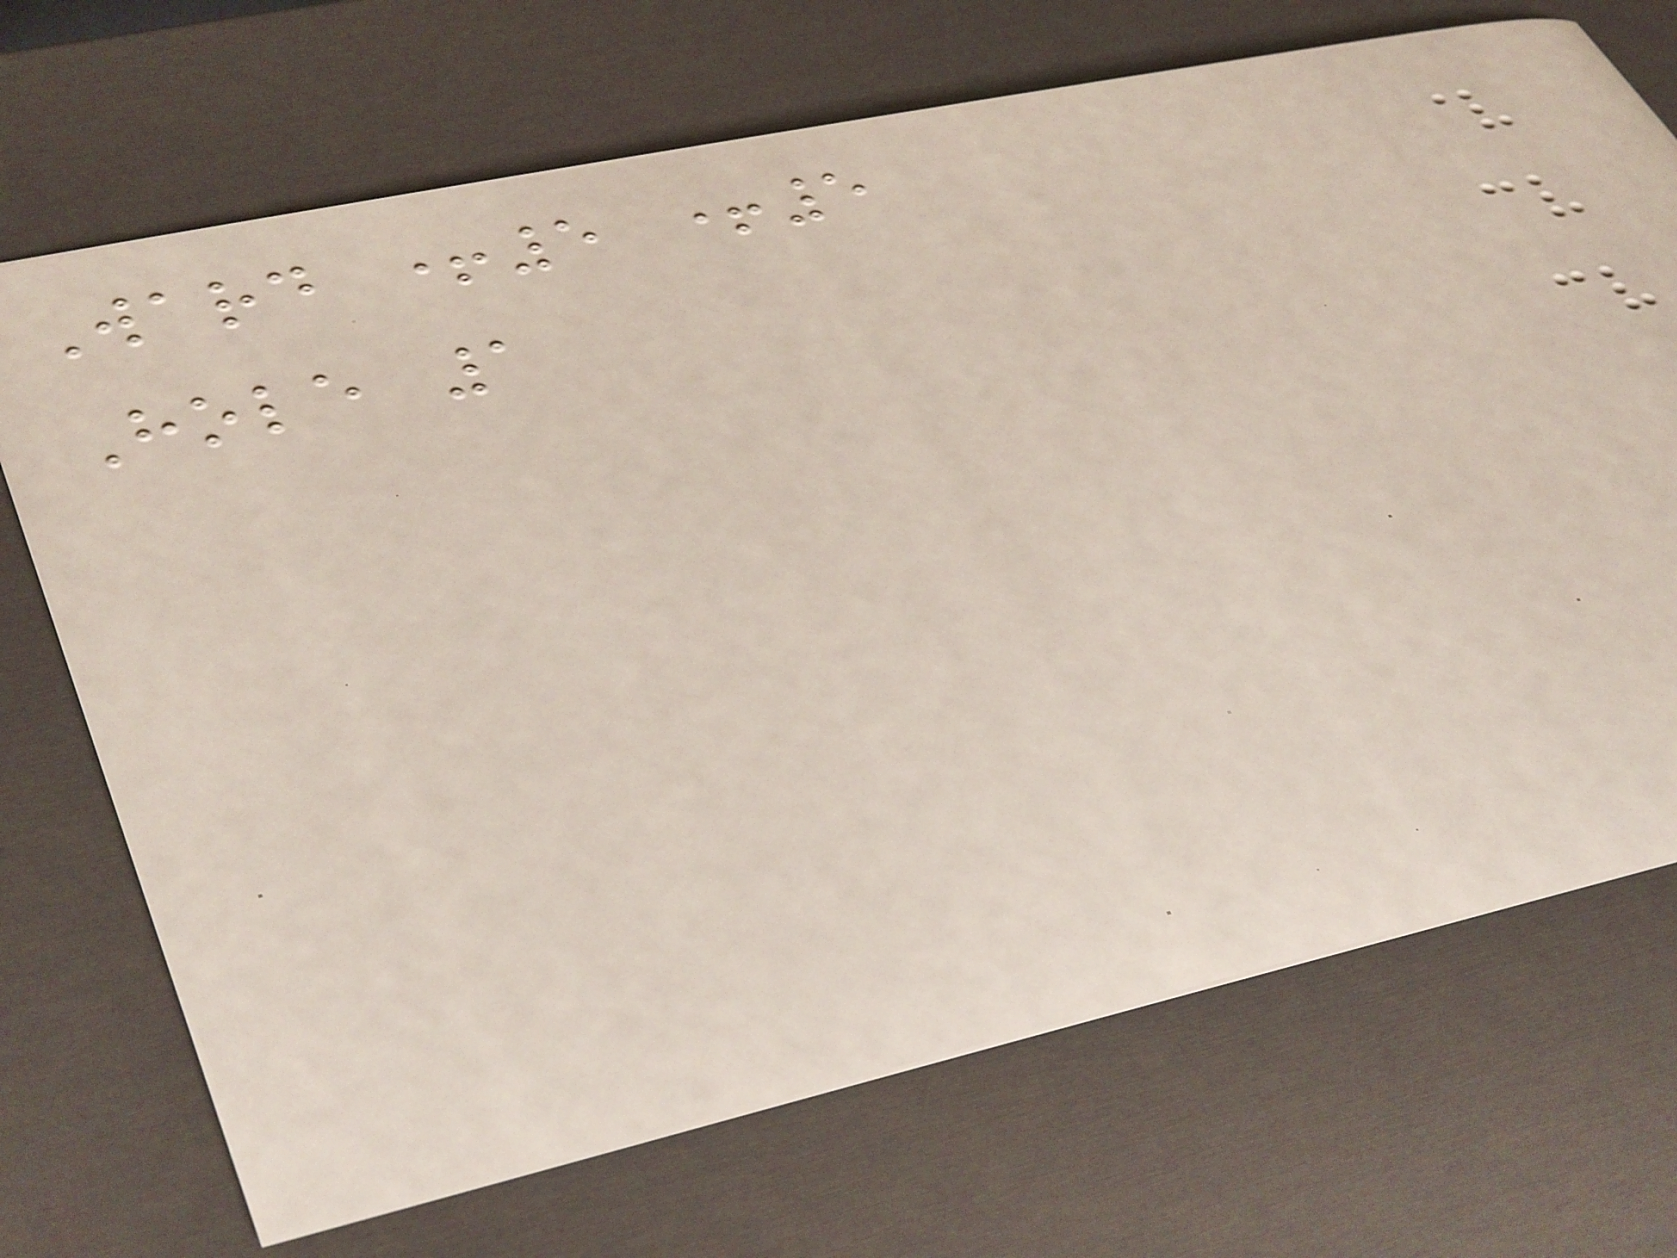Ward +5 +5
Hole 1
